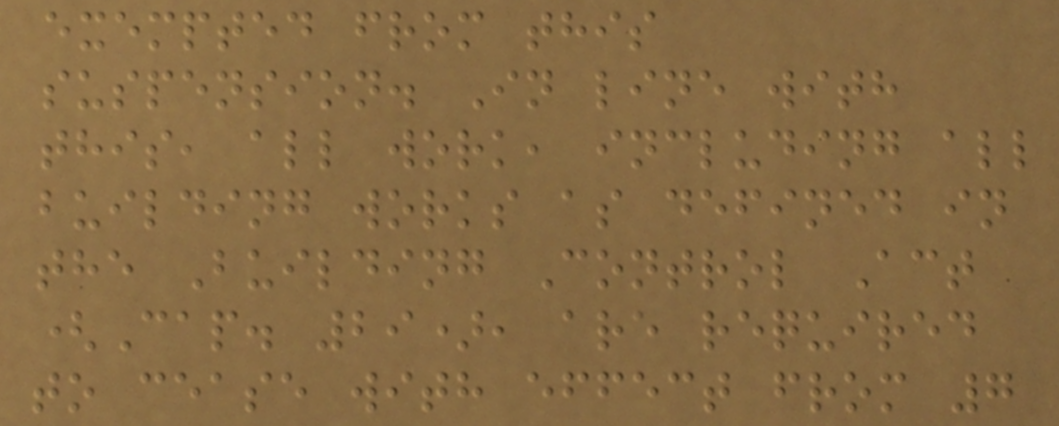exempted from this
suspension. In line with
this, all work, including all
building works as defined in
the Building Control Act
(Cap. 29), are required
to cease with effect from 7
